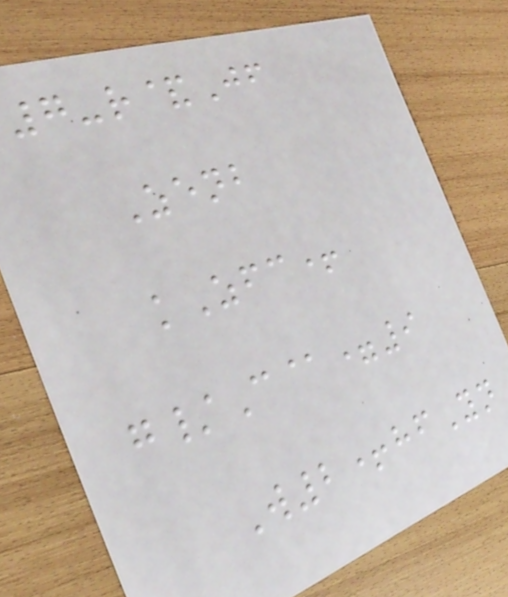7-r&Jf
Zenb
kZfc+
g/C@=9
W2+hfYn
